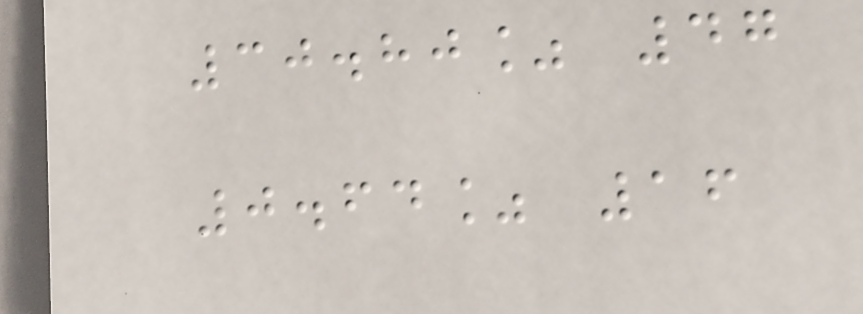30.80% 47
0.64% 16
